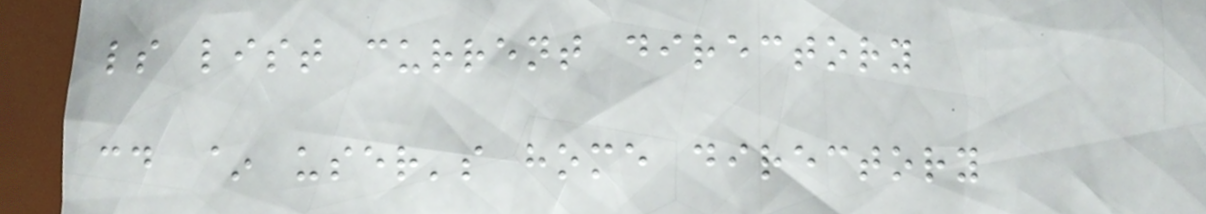ls list current directory
cd ~ user's home directory
